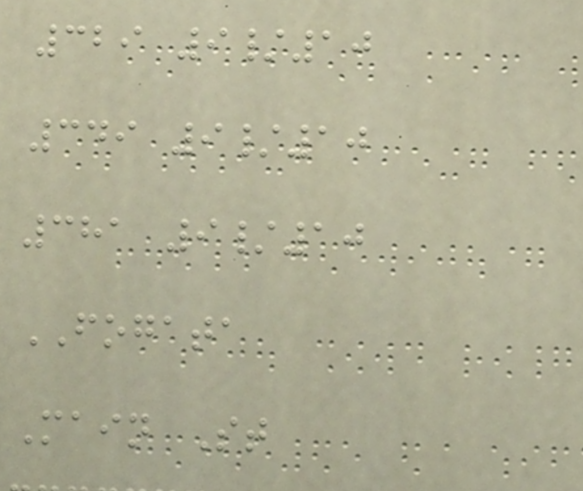329 9/10
349 9/10
381 9/10
FOGATA
Main St
